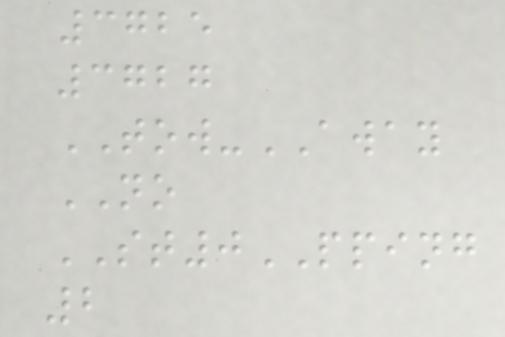3725
3727
TOW-AWAY
NO
ST0PPING
2
